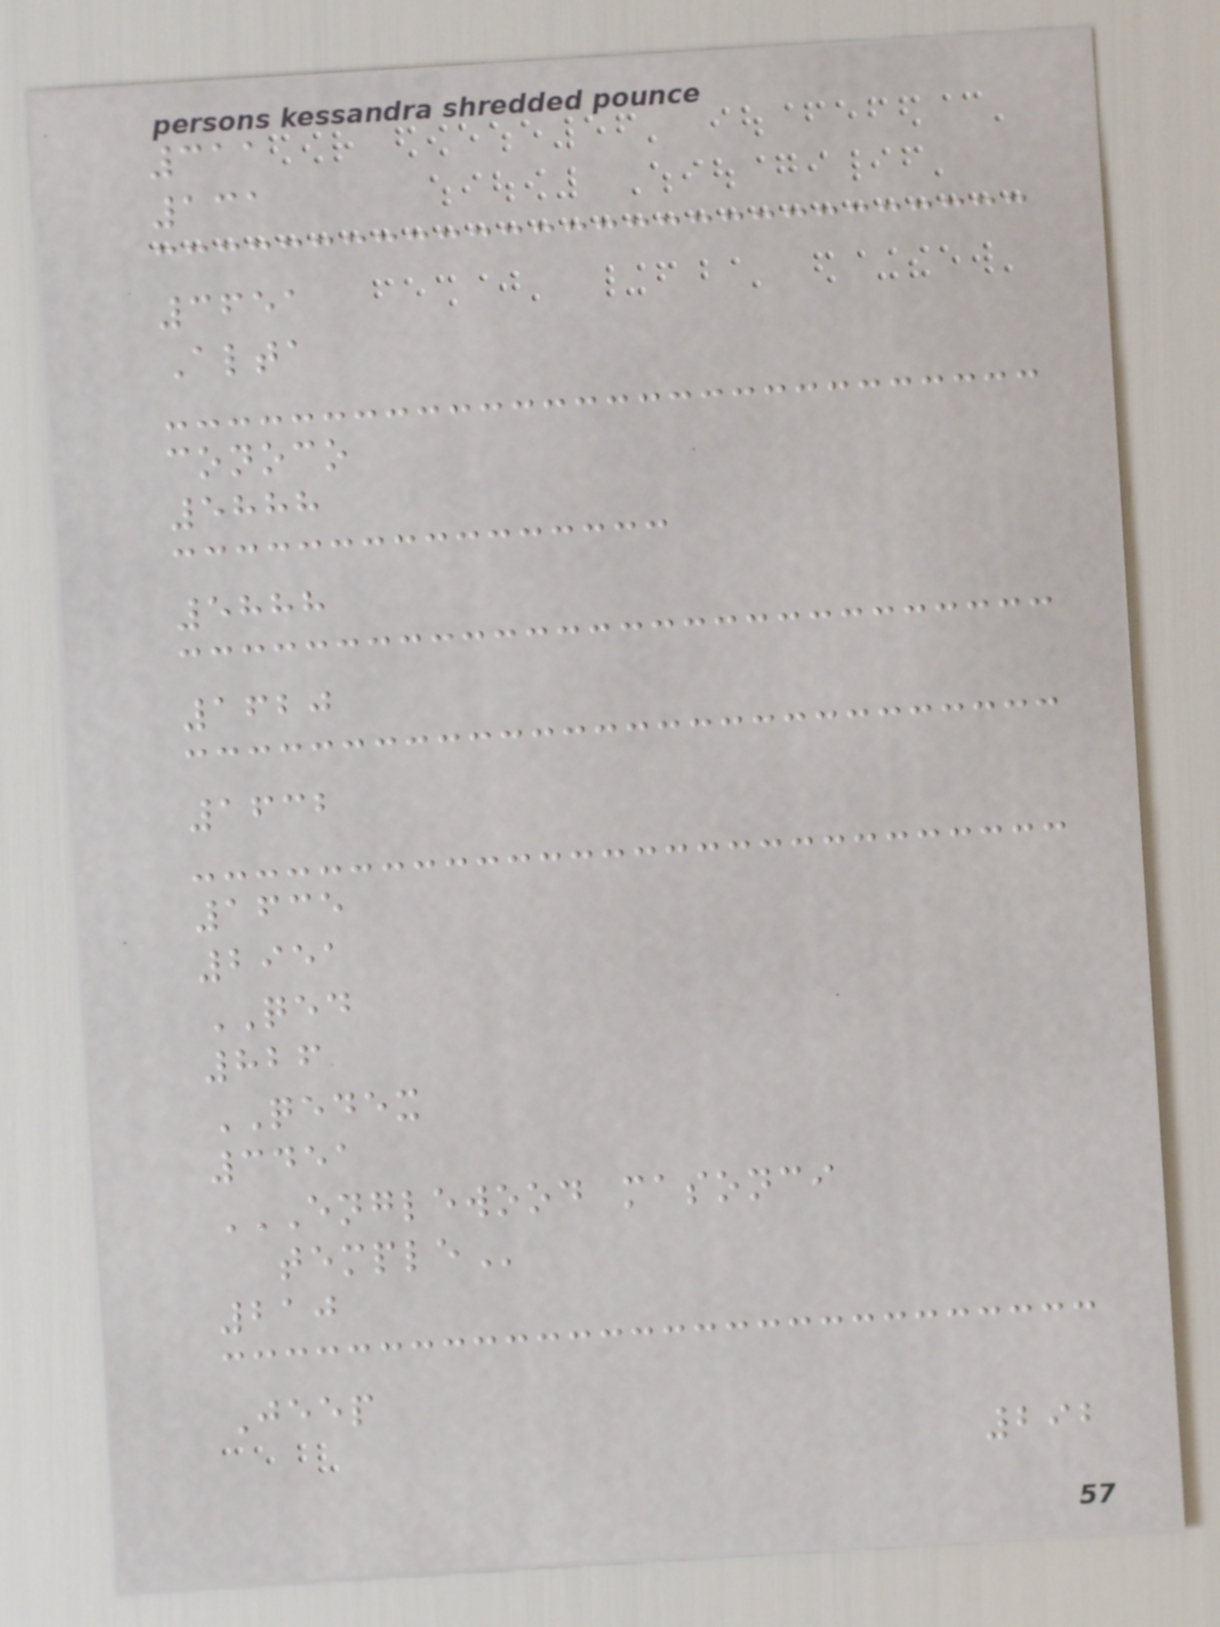311
131
3651
Alta
conoco
5888
5888
1620
1632
1635
2951
QED
826
QEDEX
3451
ENGLEWOOD MASONCI
TEMPLE
210
Jeep
292
